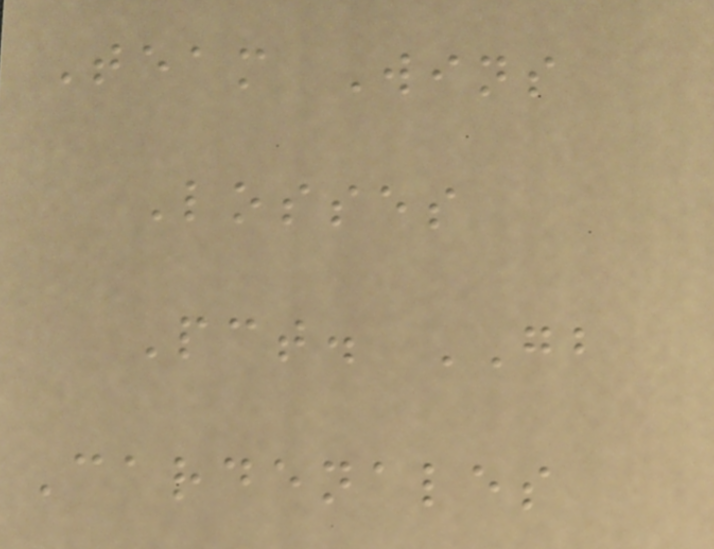Team Wins
Losses
Pct. GB
Cardenales
